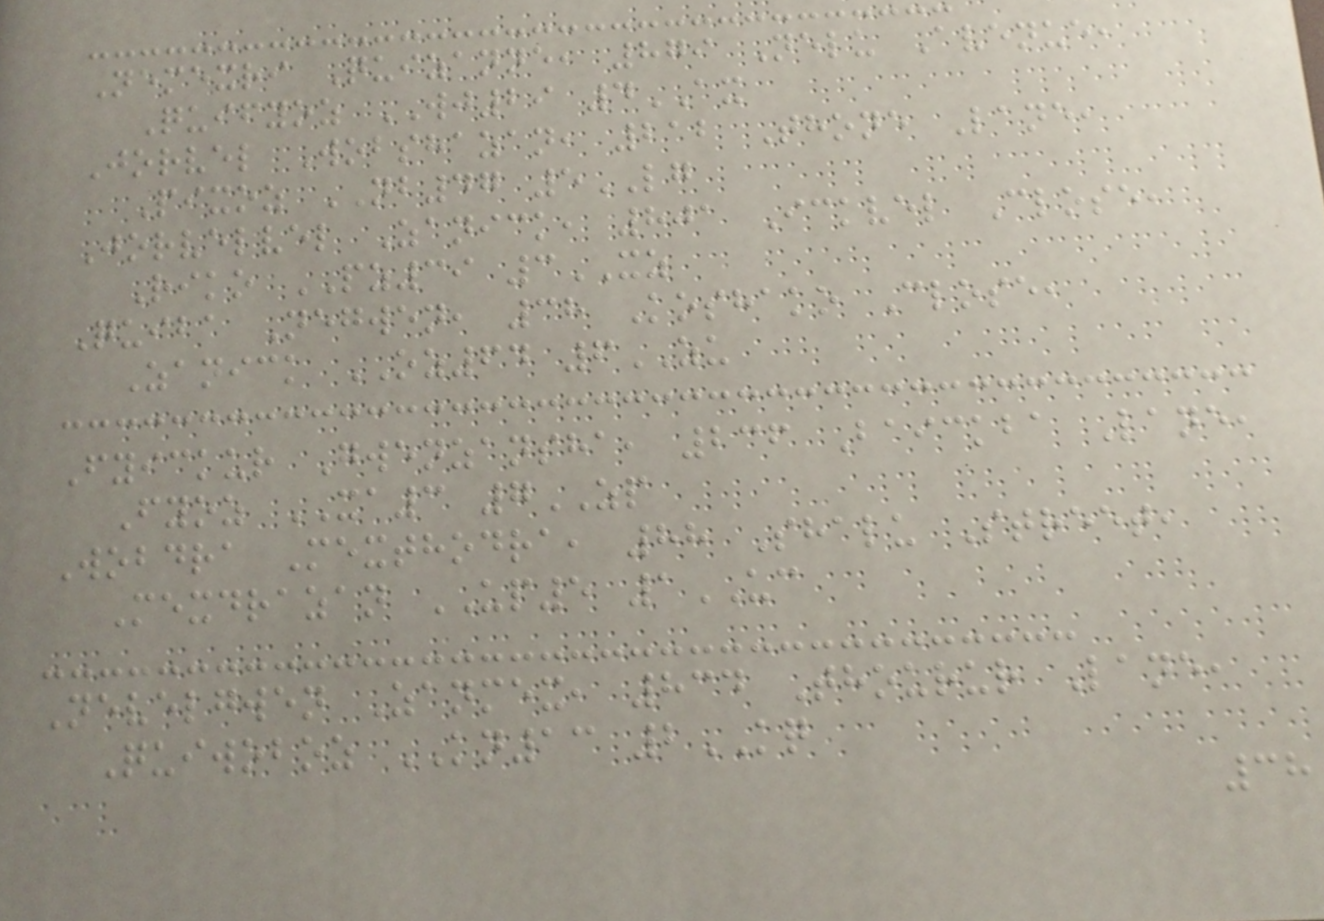Nemexri Quizanne, 879 Nelu Avenue,
Quifyoz WJ29 4AX
Jorvel Wobshazan, 212 Thone Lane,
Pixoz NB47 5LG
Jorvelvel Zanick, 801 Ickvel Close,
Riko PZ39 3XZ
Quiba Negwen, 38 Koshako Close,
Zanick OZ64 6ZU
Fyickur Gwenzansha, 236 Baickba Lane,
Fyoz XA3 7ZP
Wobdra Mexthodra, 88 Shalu Street,
Mexdrazan UP5 1UC
Nevelgwen Zanmex, 834 Thourur Lane,
Quiwoboz KN13 2KQ
38
